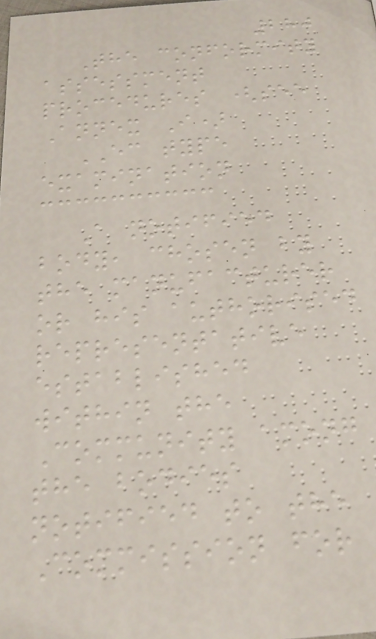280
The conformity
assessment
procedures (see
Annex I)
EC type
examination
A notified
body, chosen by
the manufacturer
or his authorised
representative
established
within the
Community among
the bodies
notified to the
Commission for
